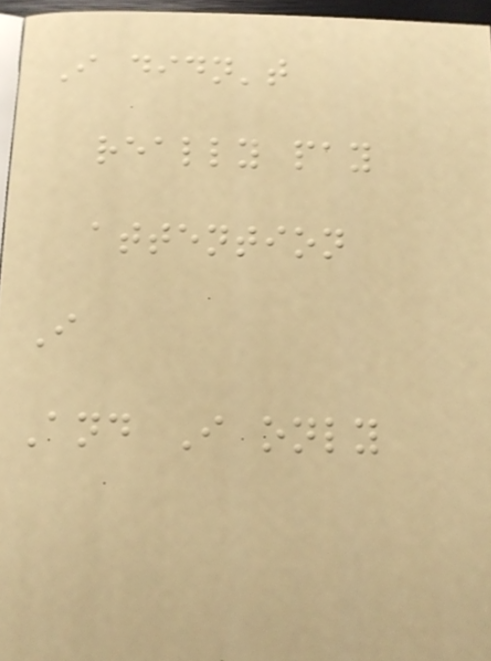I didn't
really pay
attention
I
And I only
